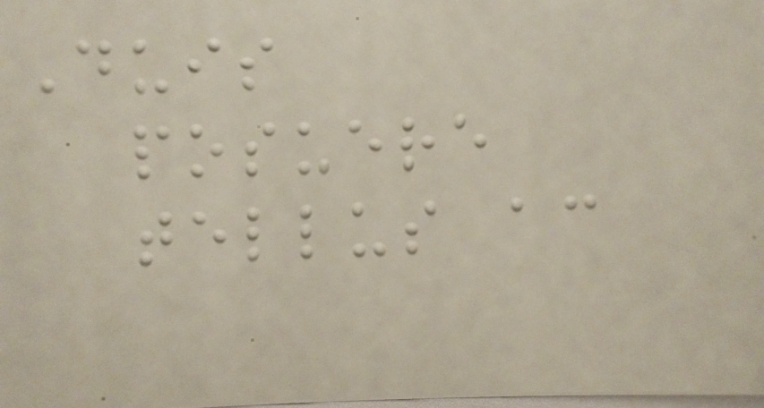Duis
posuere
tellus ac
